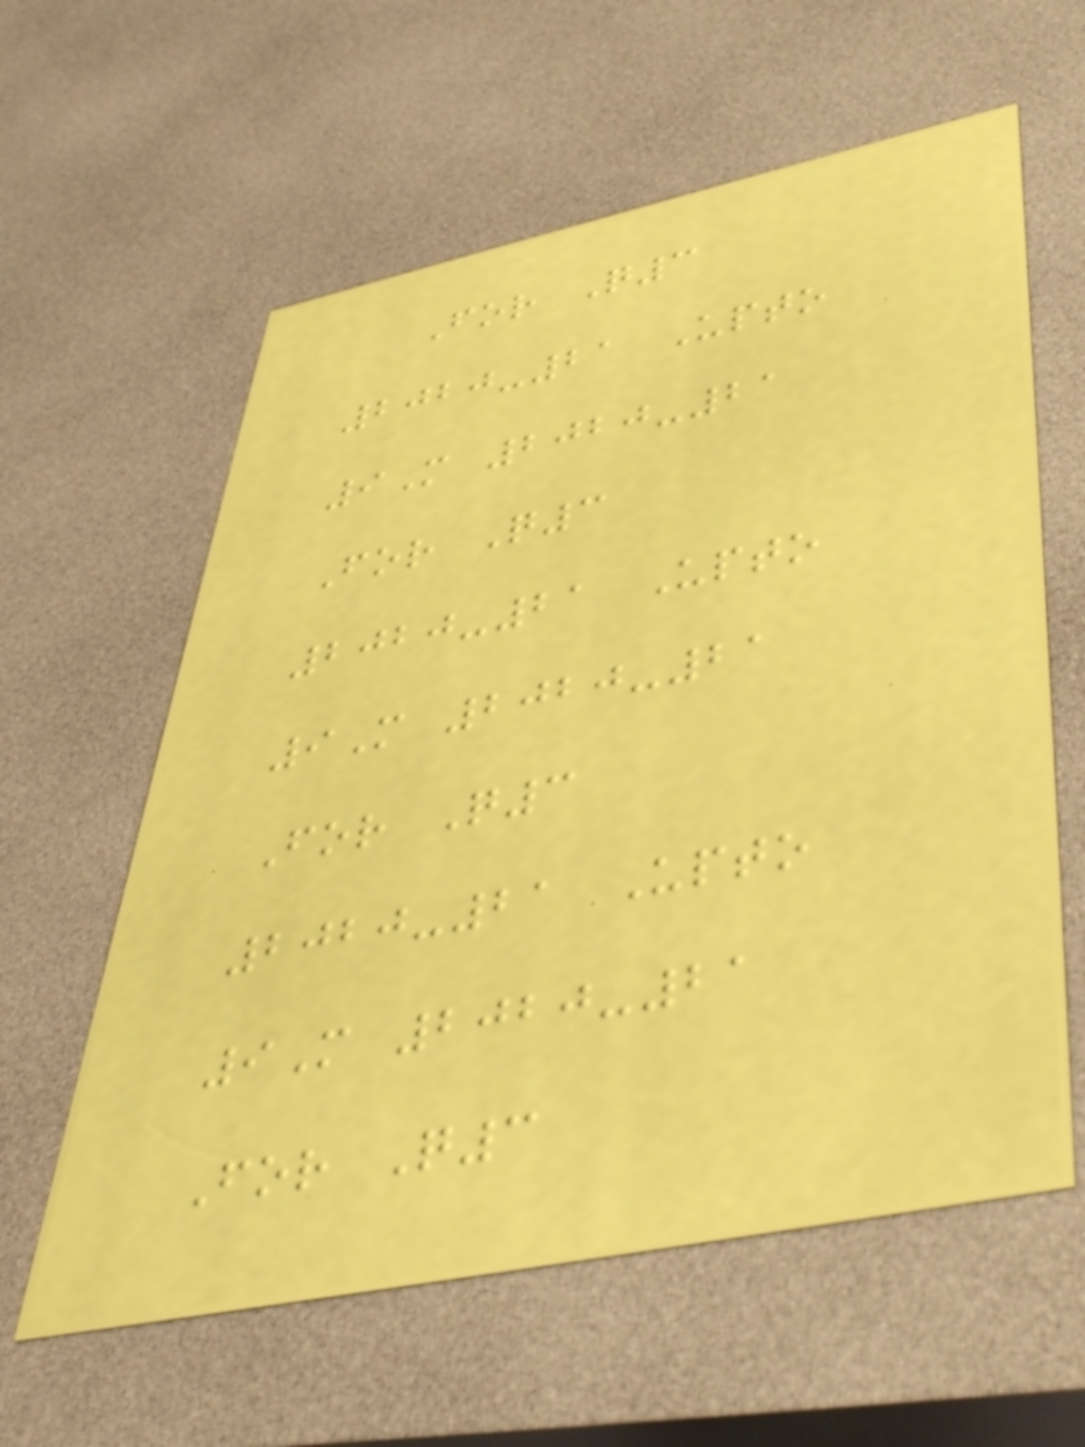For Q3
2020-21 Upto
9M 2020-21
For Q3
2020-21 Upto
9M 2020-21
For Q3
2020-21 Upto
9M 2020-21
For Q3
